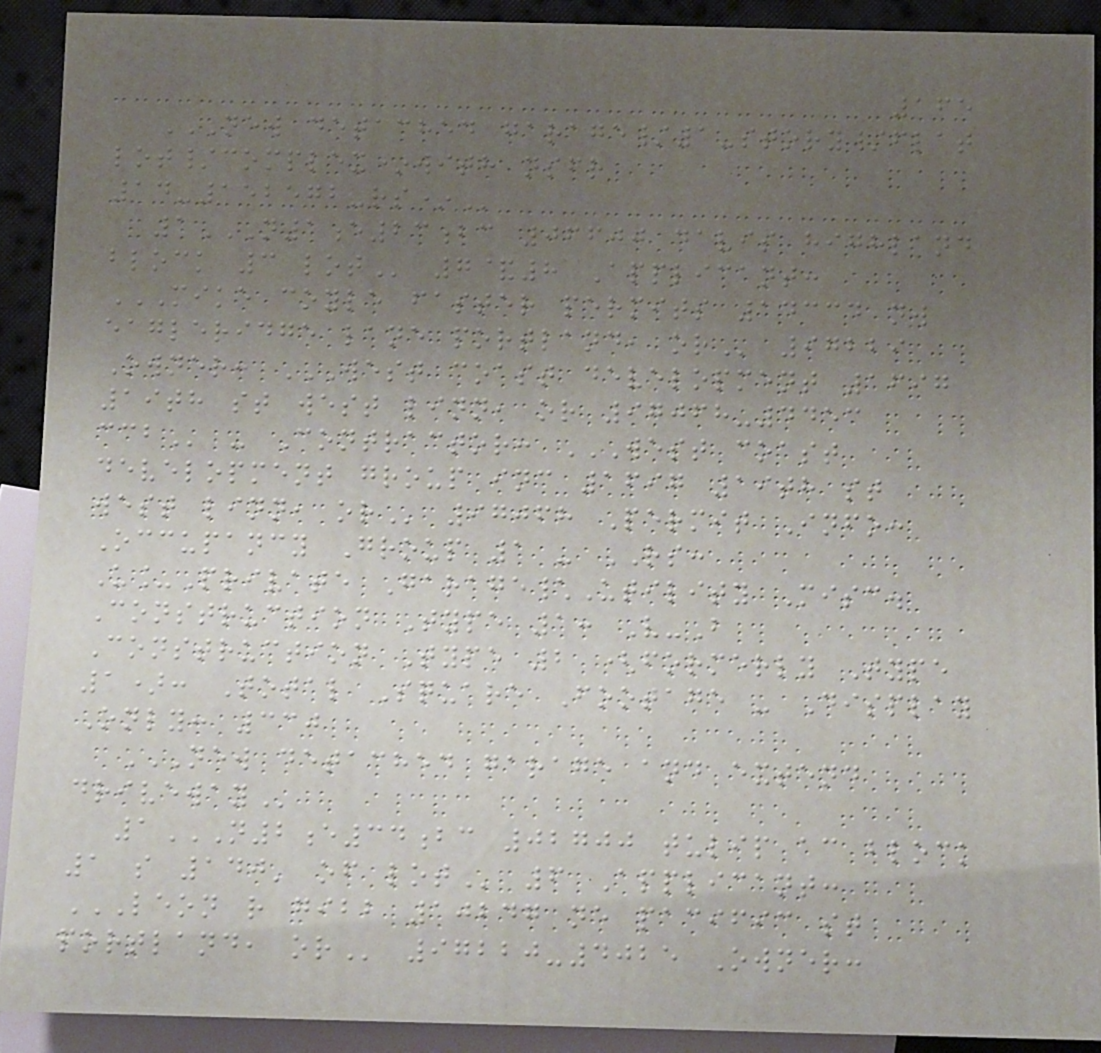165
NEW DETACHED GARAGE/1-STORY/FLAT
LOT/COMPLEX*WITH NSFR
14-152572-RS*
1N1E23BC 06600 DAVIS HIGHLAND
BLOCK 3 LOT 7&8 Applicant:
MIKE COYLE FASTER PERMITS 14334 NW
EAGLERIDGE LANE PORTLAND, OR 97229
Owner: WEST COAST DEVELOPMENT 1697
19TH ST WEST LINN, OR 97068-4453
CCB - Contractor: WEST COAST
DEVELOPMENT GROUP INC 1697 19TH ST
WEST LINN, OR 97068 Permit Info:
Occupancy Group 1 - RS:
U_Private Garage\Utility Misc.
Construction Type 1: V-B
Construction Type 2 (formerly Type
1): Total Square Footage - Display
Only: 330
NEW DETACHED GARAGE AND EXTEND
DRIVEWAY
1N2E34BC 02700 TULIP AC BLOCK
1 S 140' OF LOT 6 Applicant:
LEON R GIBB 10247 NE PACIFIC ST
PORTLAND, OR 97220-4025 Owner:
